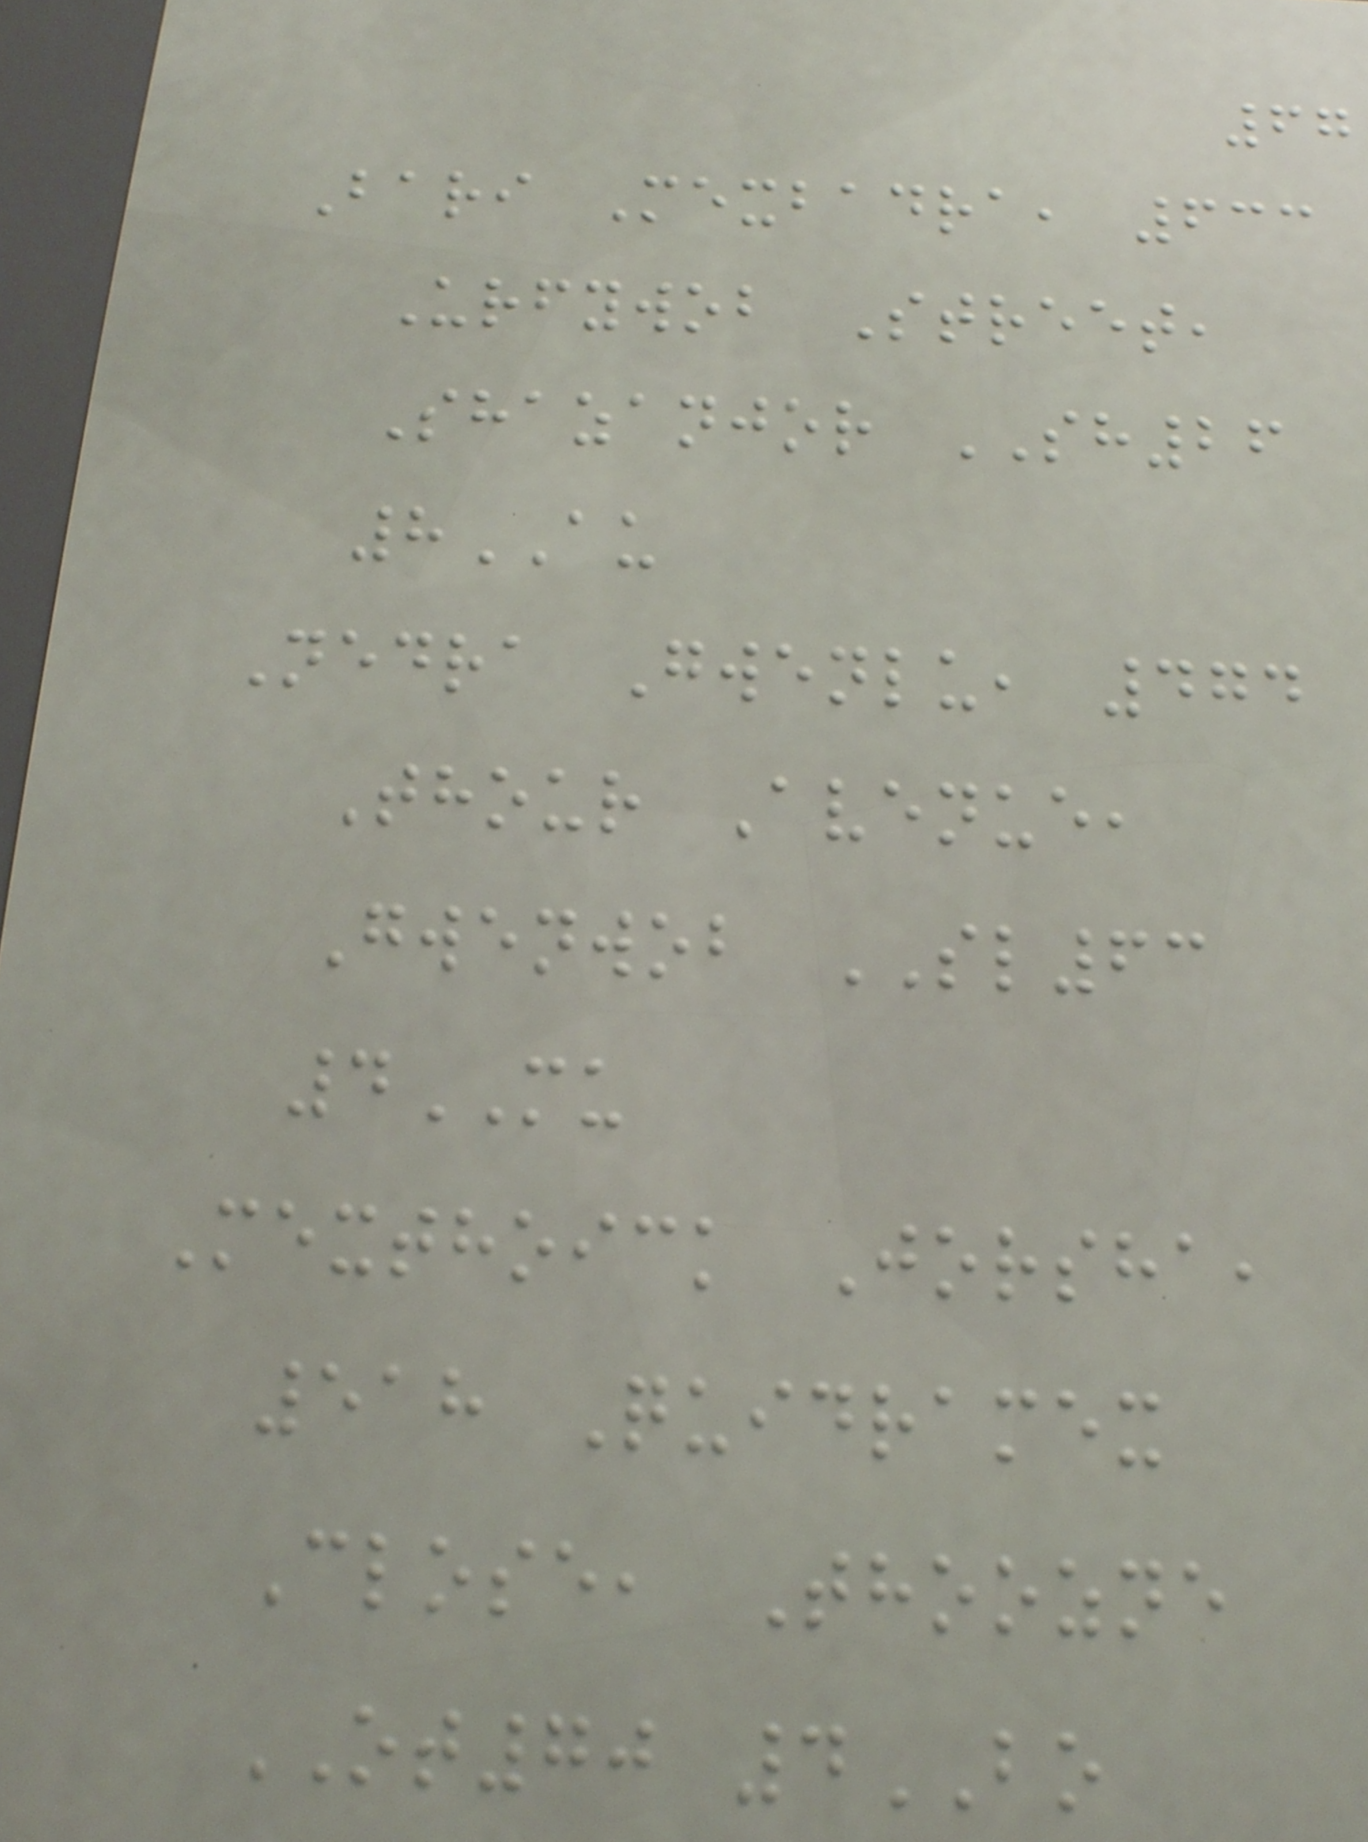67
Bari Mexbadra, 633
Urfywob Street,
Shazanjor SH26
8AU
Nedra Gwenlu, 474
Thour Avenue,
Gwenwob SL63
4MU
Mexthoick Jorsha,
518 Quidramex
Close, Thoozne
OT70 4BO
